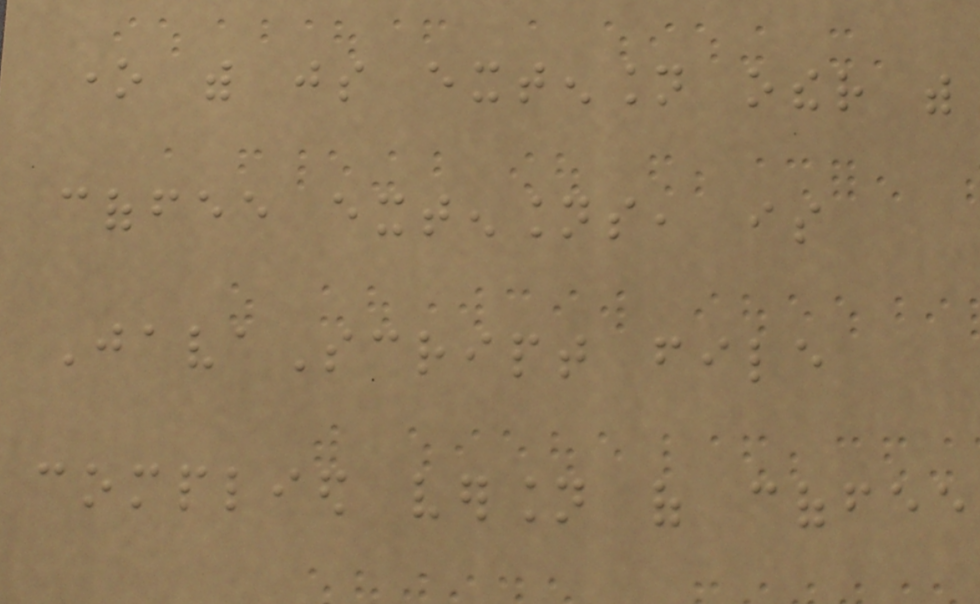one with js extension other with
coffee extensions, is
JavaScript file
complied version of coffee
